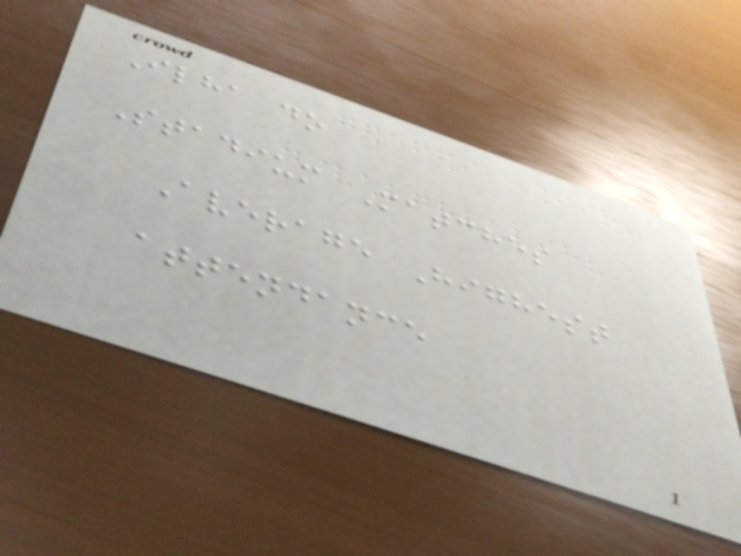Ilha do
Stadium Matches
Average Highest
attendance
